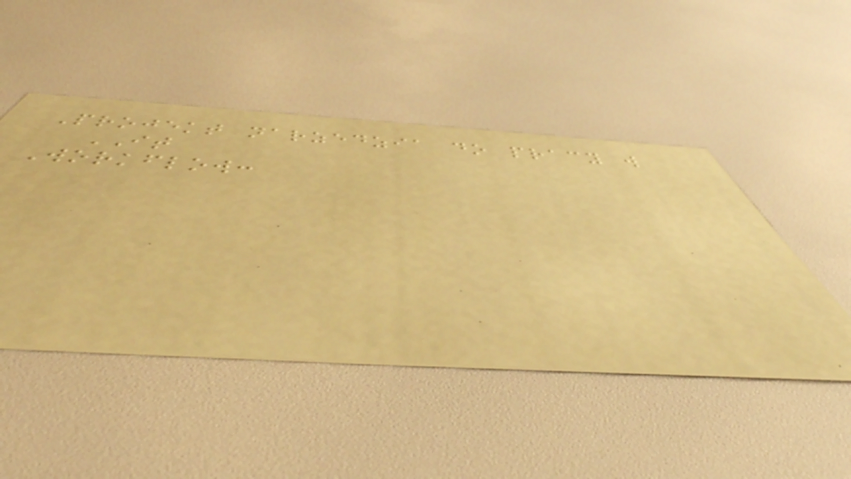Projekt narzedzia do pracy w
IT
Workflow:
